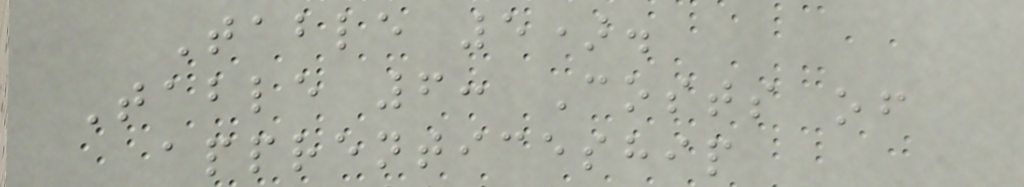Table 5).
Table 6: Costs of
apprenticeship
